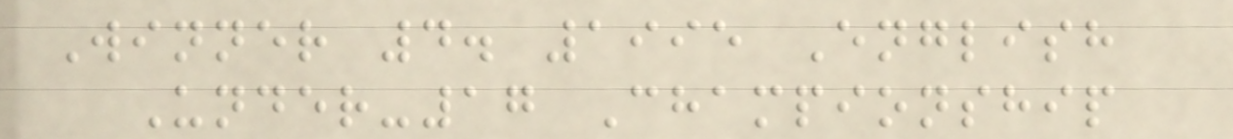Winner 4. 1995 English
Under-17 Championship
